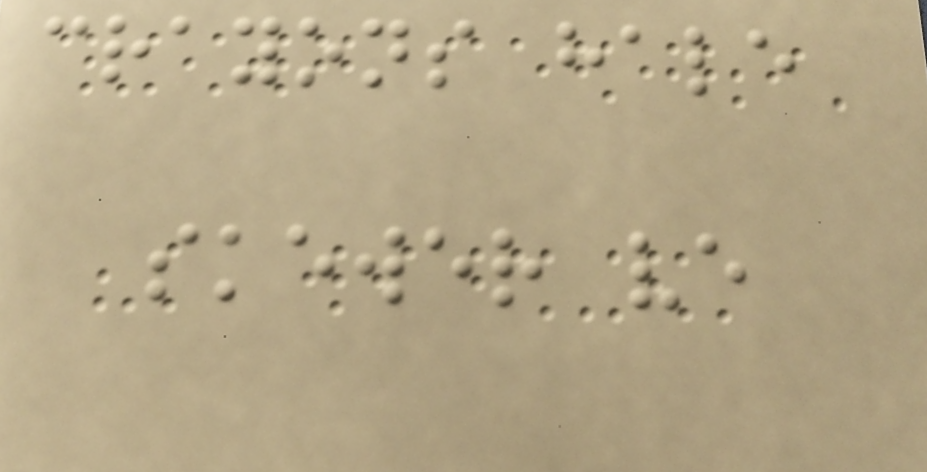crayons hale
skewer ve
